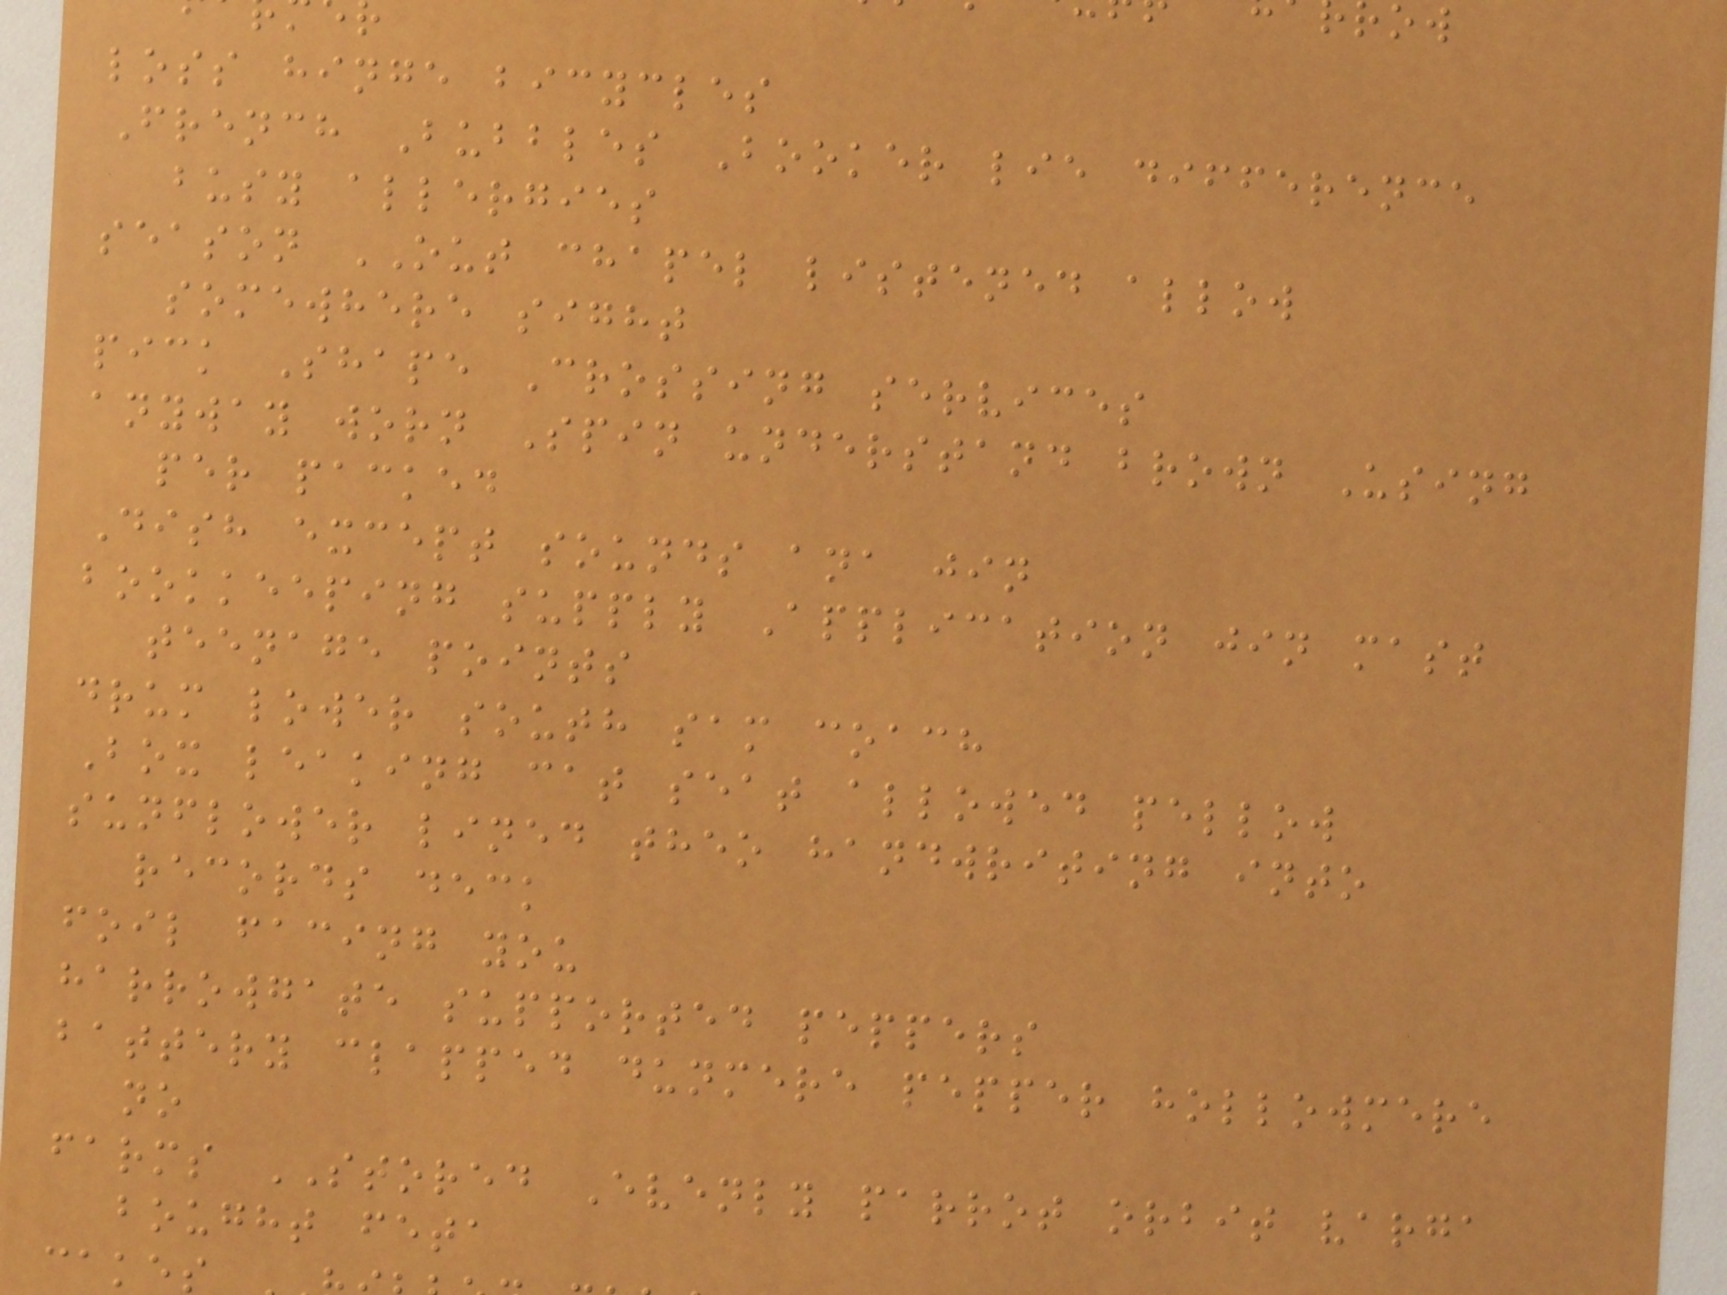loss hinge bicycles
French Bubbles Booker lie difference
busy allergies
season OUT chapel listened allow
somewhere sight
pick Shape Crossing services
anyway worn Spin understand brown Using
per packed
Dish except sounds ana jin
bookkeeping supply Application jin mast
teenage points
drum lower south sam coach
Box leaking cat seat allowed pellow
sunflower lined theo handwriting into
records deck
foil facing you
harrowgate supported peppers
battery clapped dunmere pepper hollowmere
no
farms STORED Evenly parrot orbit varga
bought feta
